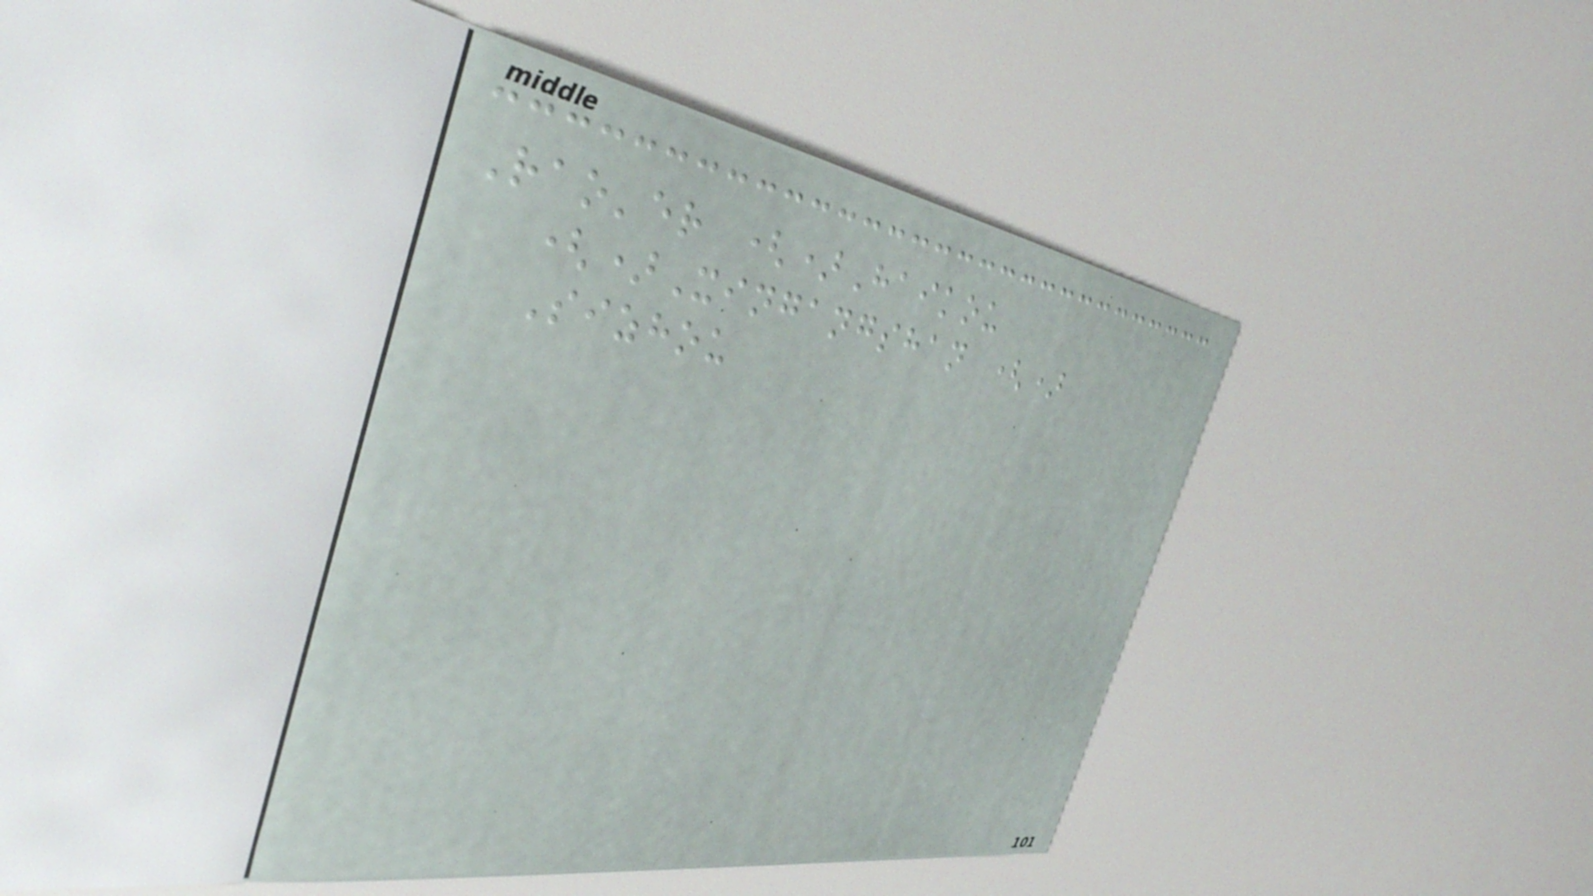Rao'er ()Haikou
()Xingangshan ()
Sizhou
